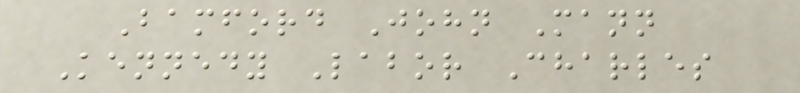Bamford John Mann
Kennedy Labor Charles
